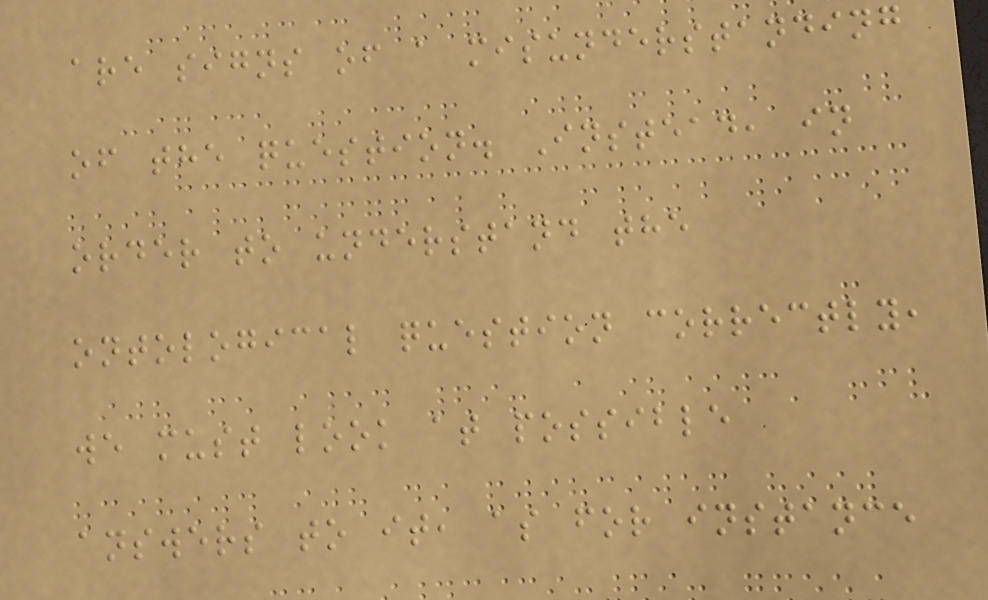are signs of a misunderstanding
of the question. Instead, in
order to understand the
ontological question correctly,
we must look at possible
answers to it, as for instance
